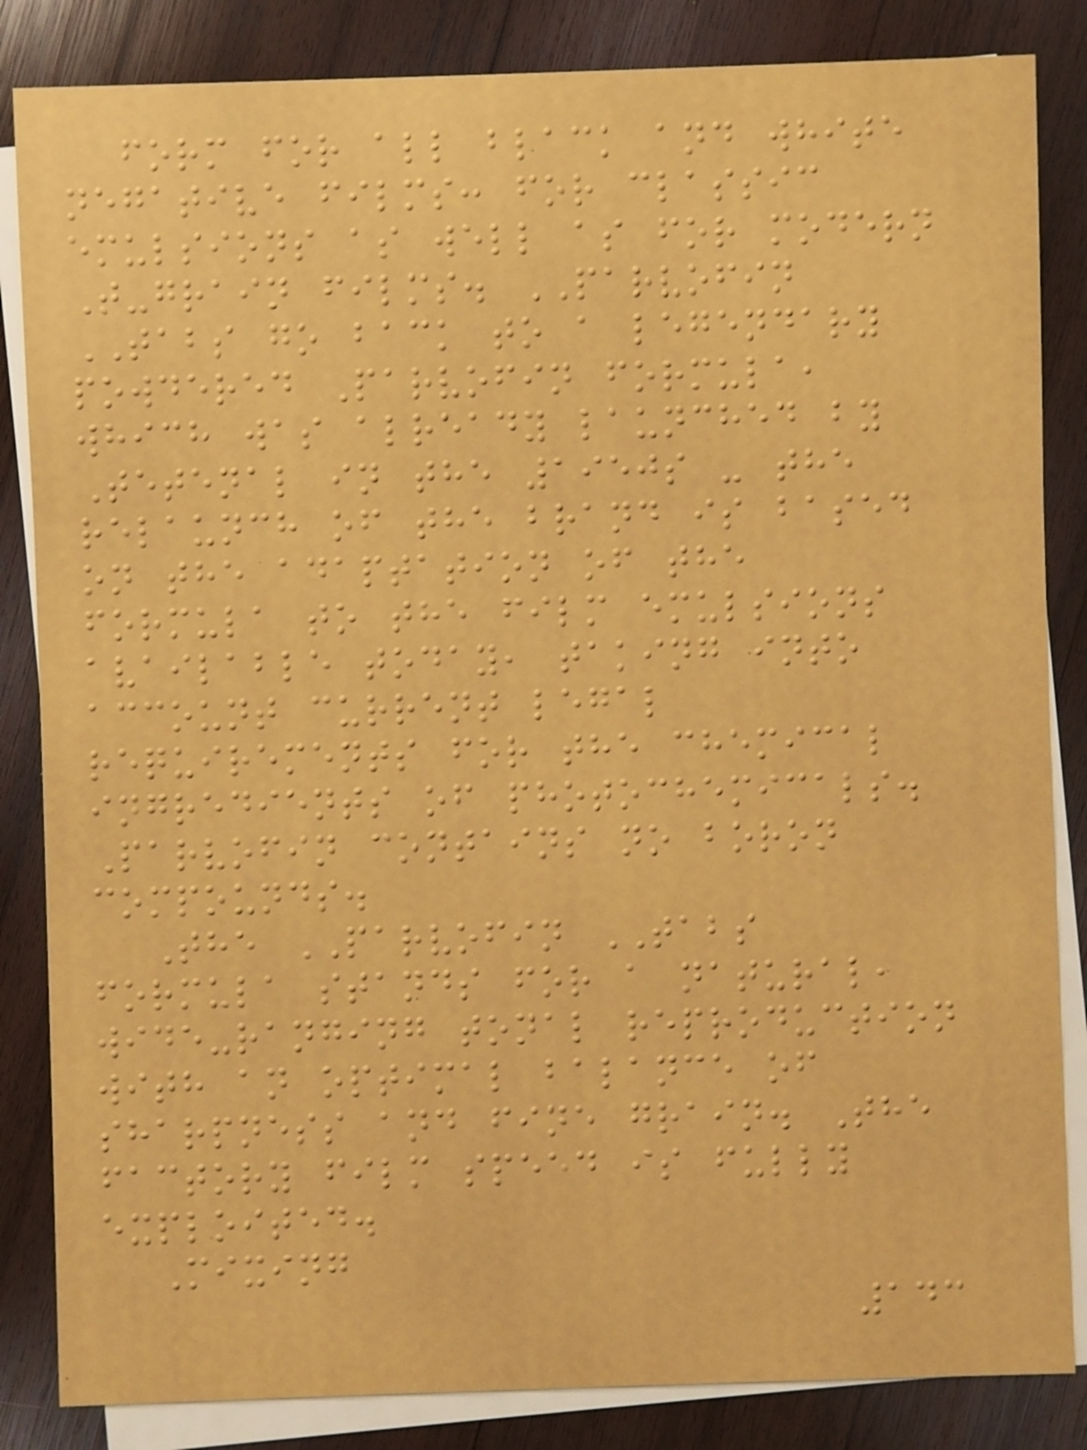form for all black and white
negative films: for classic
emulsions as well as for modern
T-grain films. PARVOFIN
TABS go back to a legendary
powdered Parvofin formula,
which was already launched by
Tetenal in the 1950s - the
relaunch of the brand is based
on the adaptation of the
formula to the film emulsions
available today, taking into
account current legal
requirements for the chemical
ingredients of photochemicals.
Parvofin contains no boron
compounds.
The PARVOFIN TABS
formula stands for a natural,
wide-ranging tonal reproduction
with an optimal balance of
sharpness and fine grain. The
factory film speed is fully
exploited.
Mixing
143
